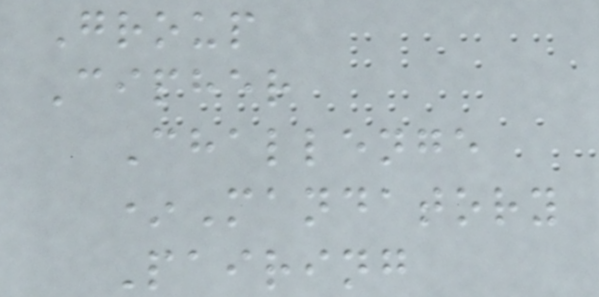Group
Cipher
Challenge
*Mandatory
Pairing
